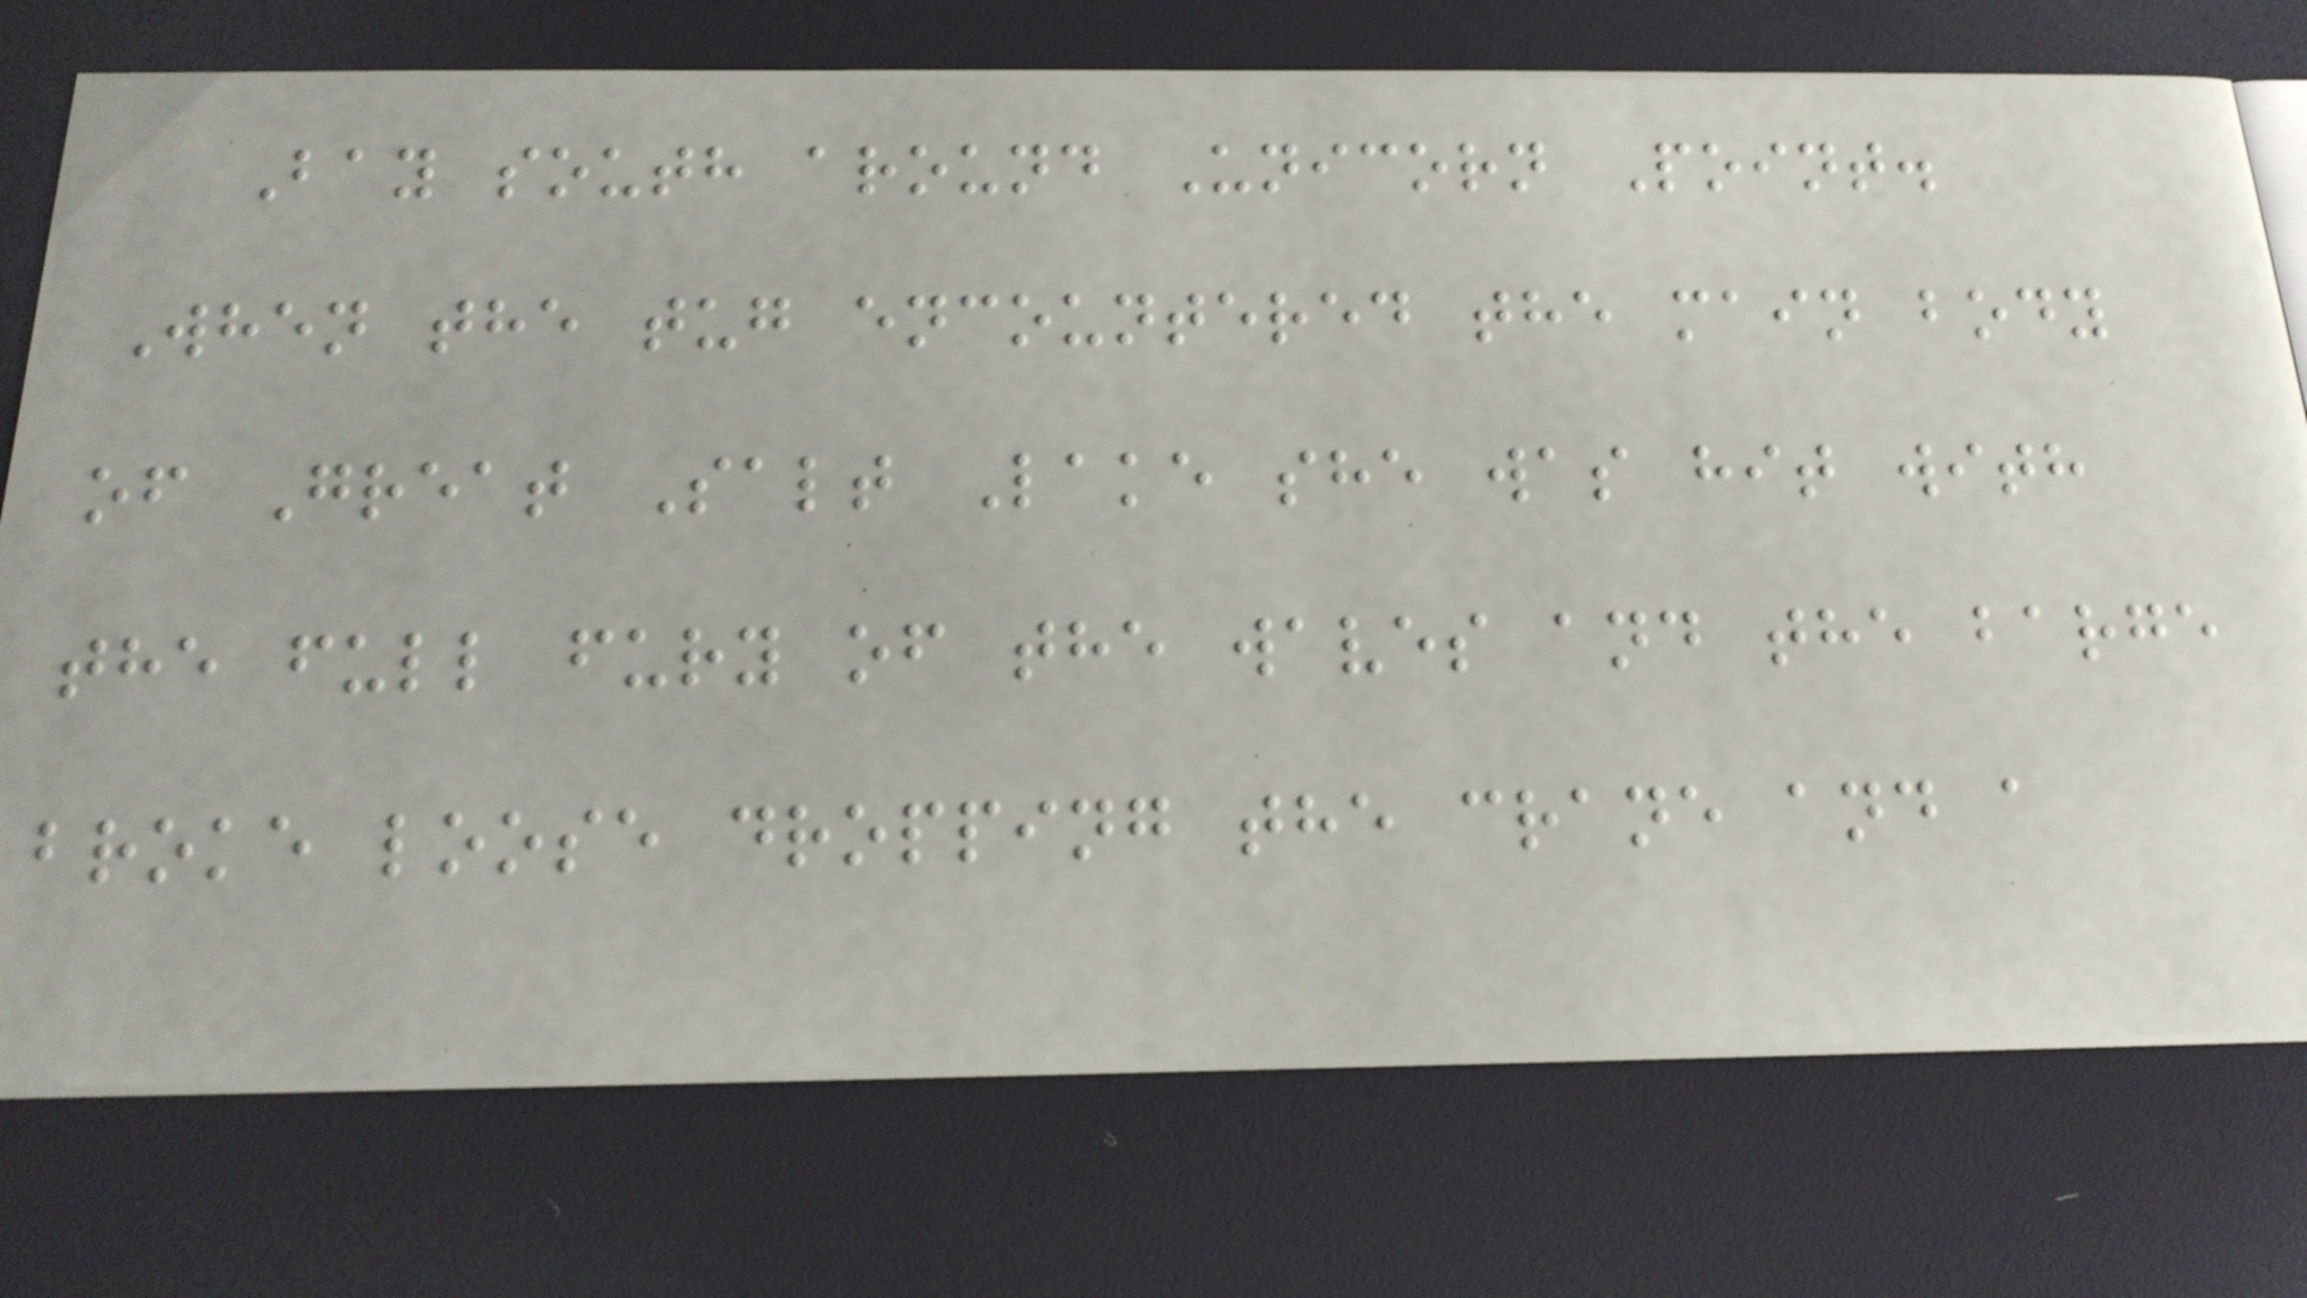Bay south around Unicorn Point.
When the tug encountered the main body
of Great Salt Lake she was hit with
the full fury of the waves and the barge
broke loose dropping the crane and a
